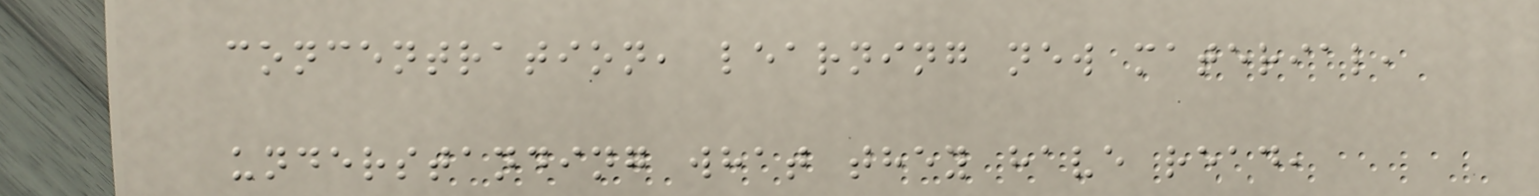concentration, learning new material,
understanding what they have read,
